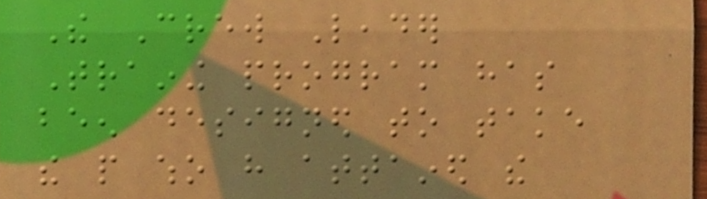The Crew Leader
Training program has
been designed to take
the people who have attained the
